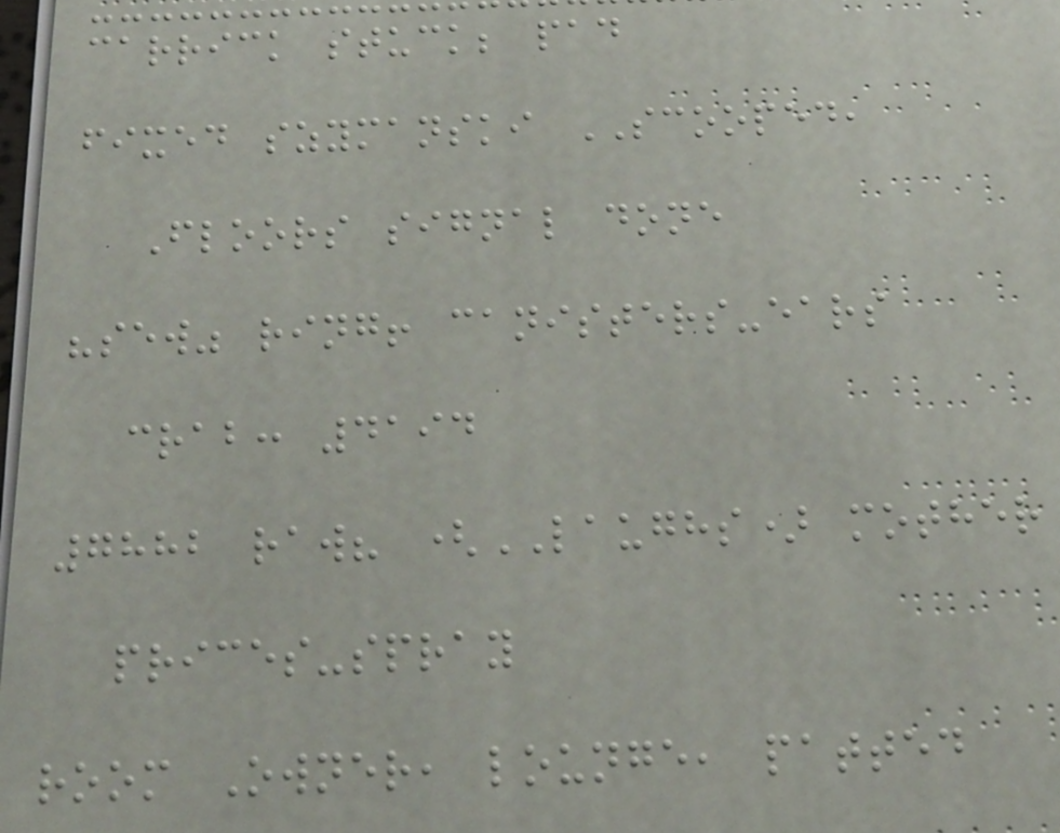carrick stuck; pad
fixed szymanski SCOOPED,
Floors signal done
"sew" ring! canisters-ears
crab: 4194
7882 raw? (LAUGHS) mother
prices-spray
room Owner, lounge, patted
